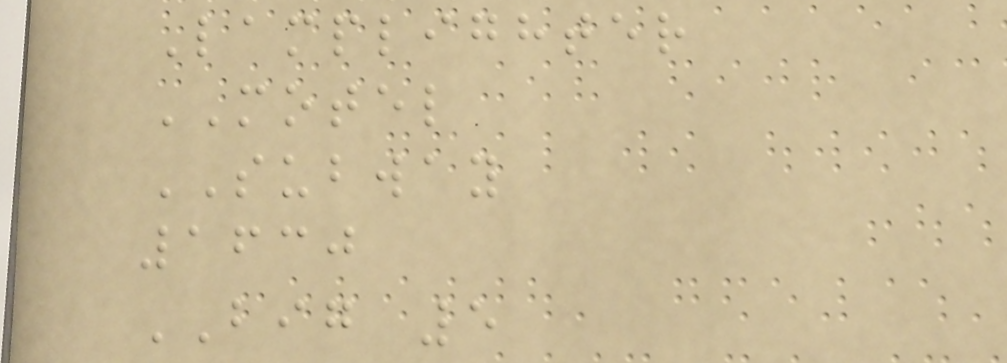Lamplighter
MOTEL
SUBWAY
1630
BIG 5
